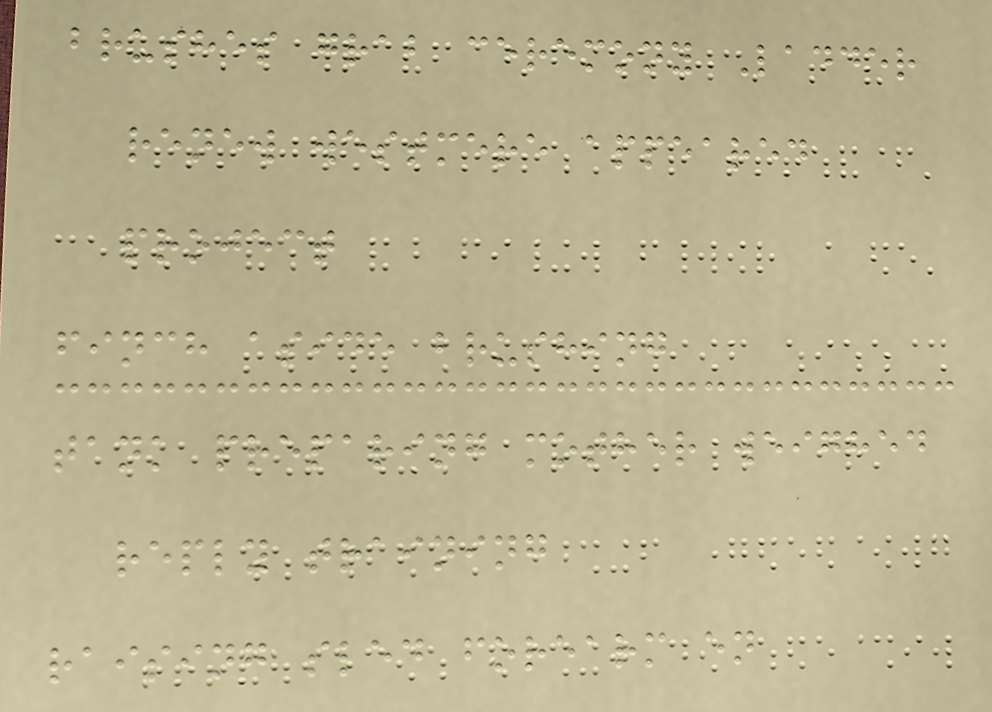brushes grab ceremony Ladder
renew westmere appeared
project
finch aside brushing
tank preparing mother weighed
reply training
raising sled forearm en
